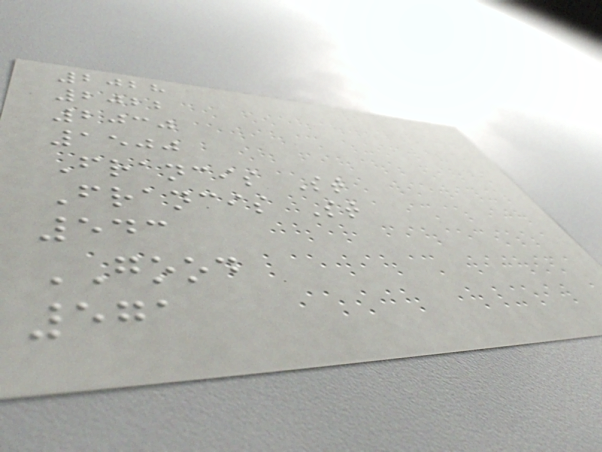2028
2022
2030
1500
Francis St
Francis St
543
GOOD
571
